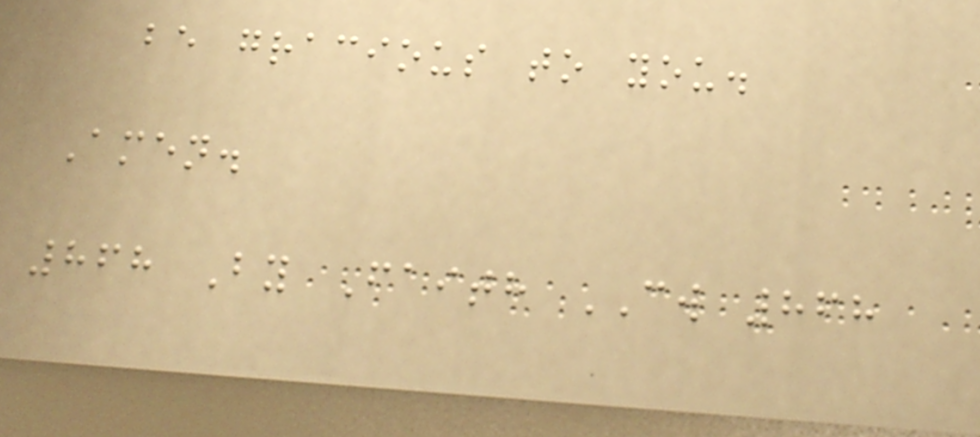be gracious to you.
Amen.
868 By Faith CW 868
